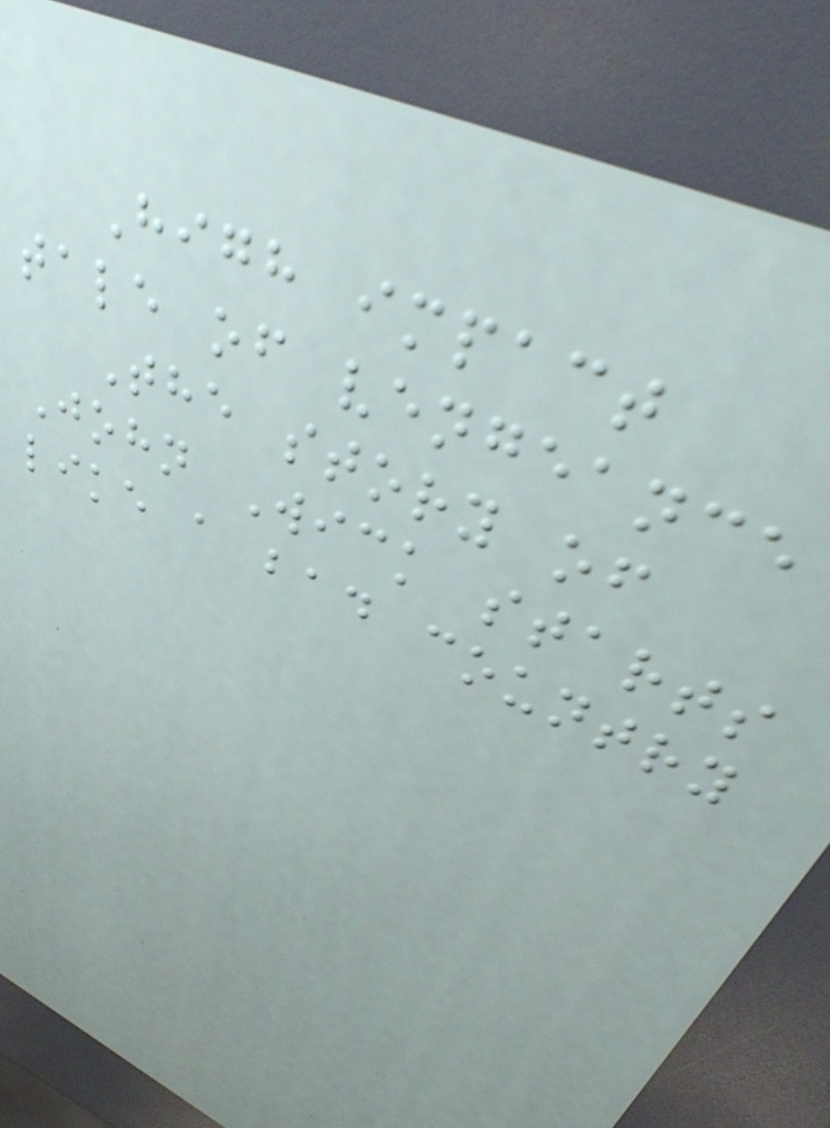High impact
tale of vengeance
The story of
John Wick starts
like a bad country
